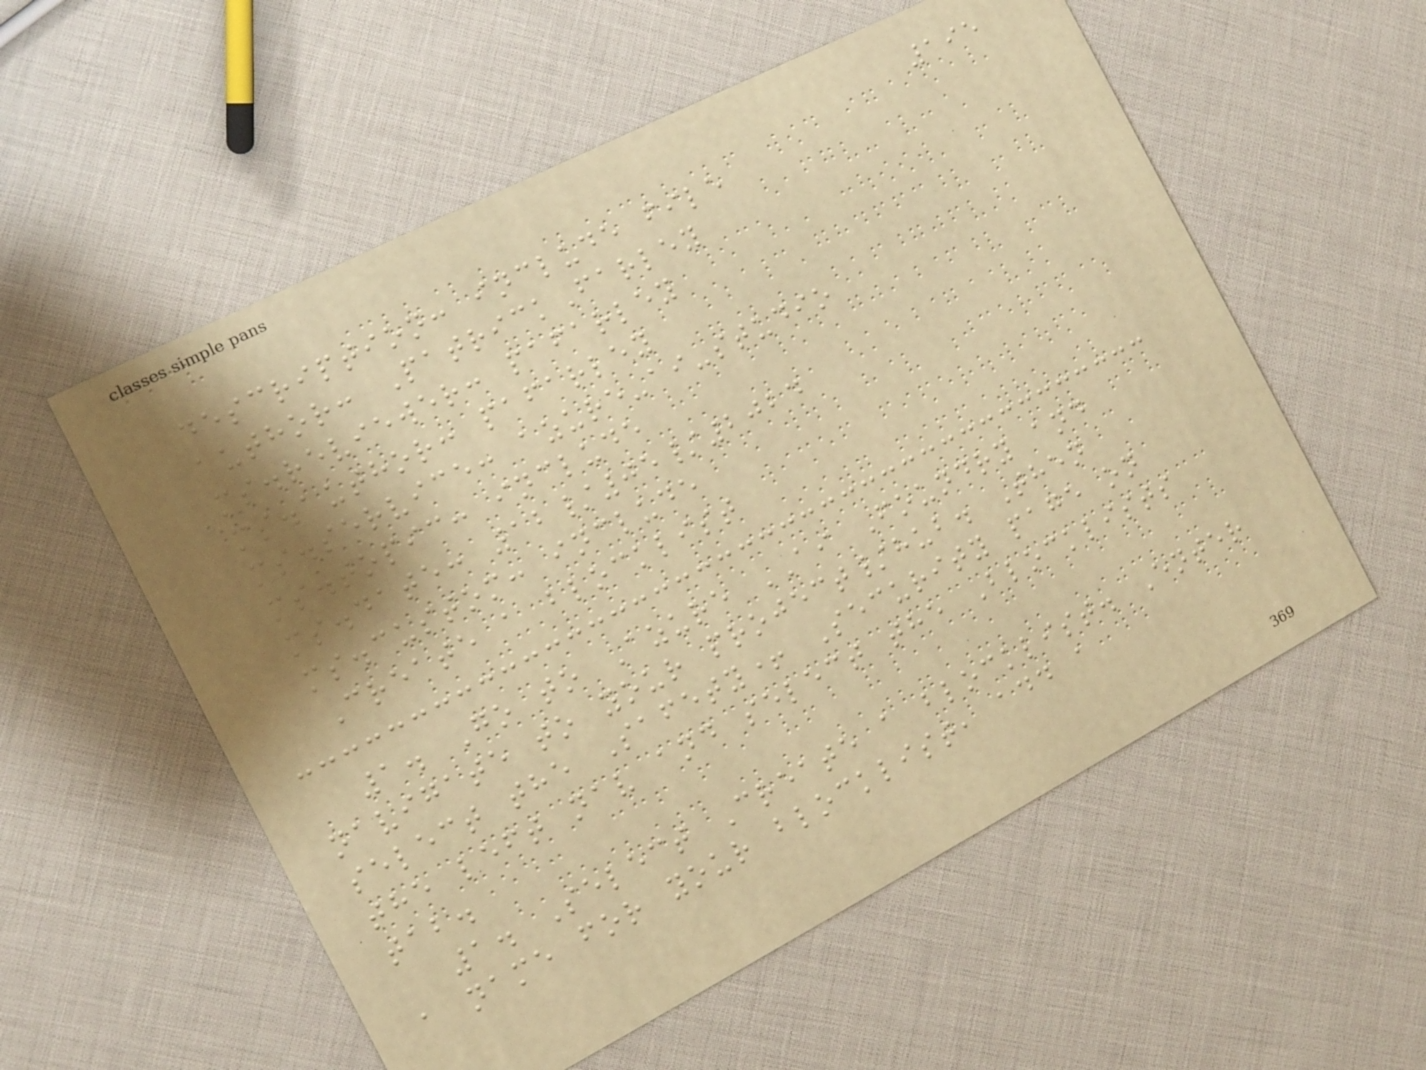195
description: include file
author: PatrickFarley
ms.reviewer: pafarley
ms.author: pafarley
ms.service: azure-ai-studio
ms.topic: include
ms.date: 12/05/2024
ms.custom: include
Create a blocklist
1. Go to Azure AI Foundry and
navigate to your project/hub. Then
select the Safety+ Security page on
the left nav and select the Blocklists
tab.
1. Select Create a blocklist. Enter
a name for your blocklist, add a
